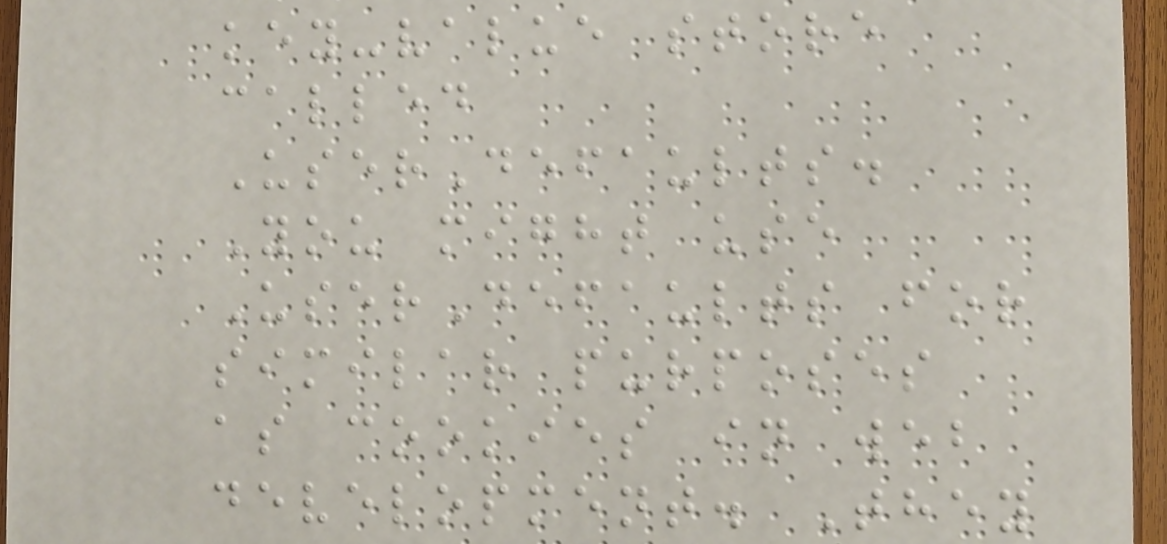key-value store
called
UserDefaults.
You might use
UserDefaults for
similar purposes
as cookies in web
development. They
